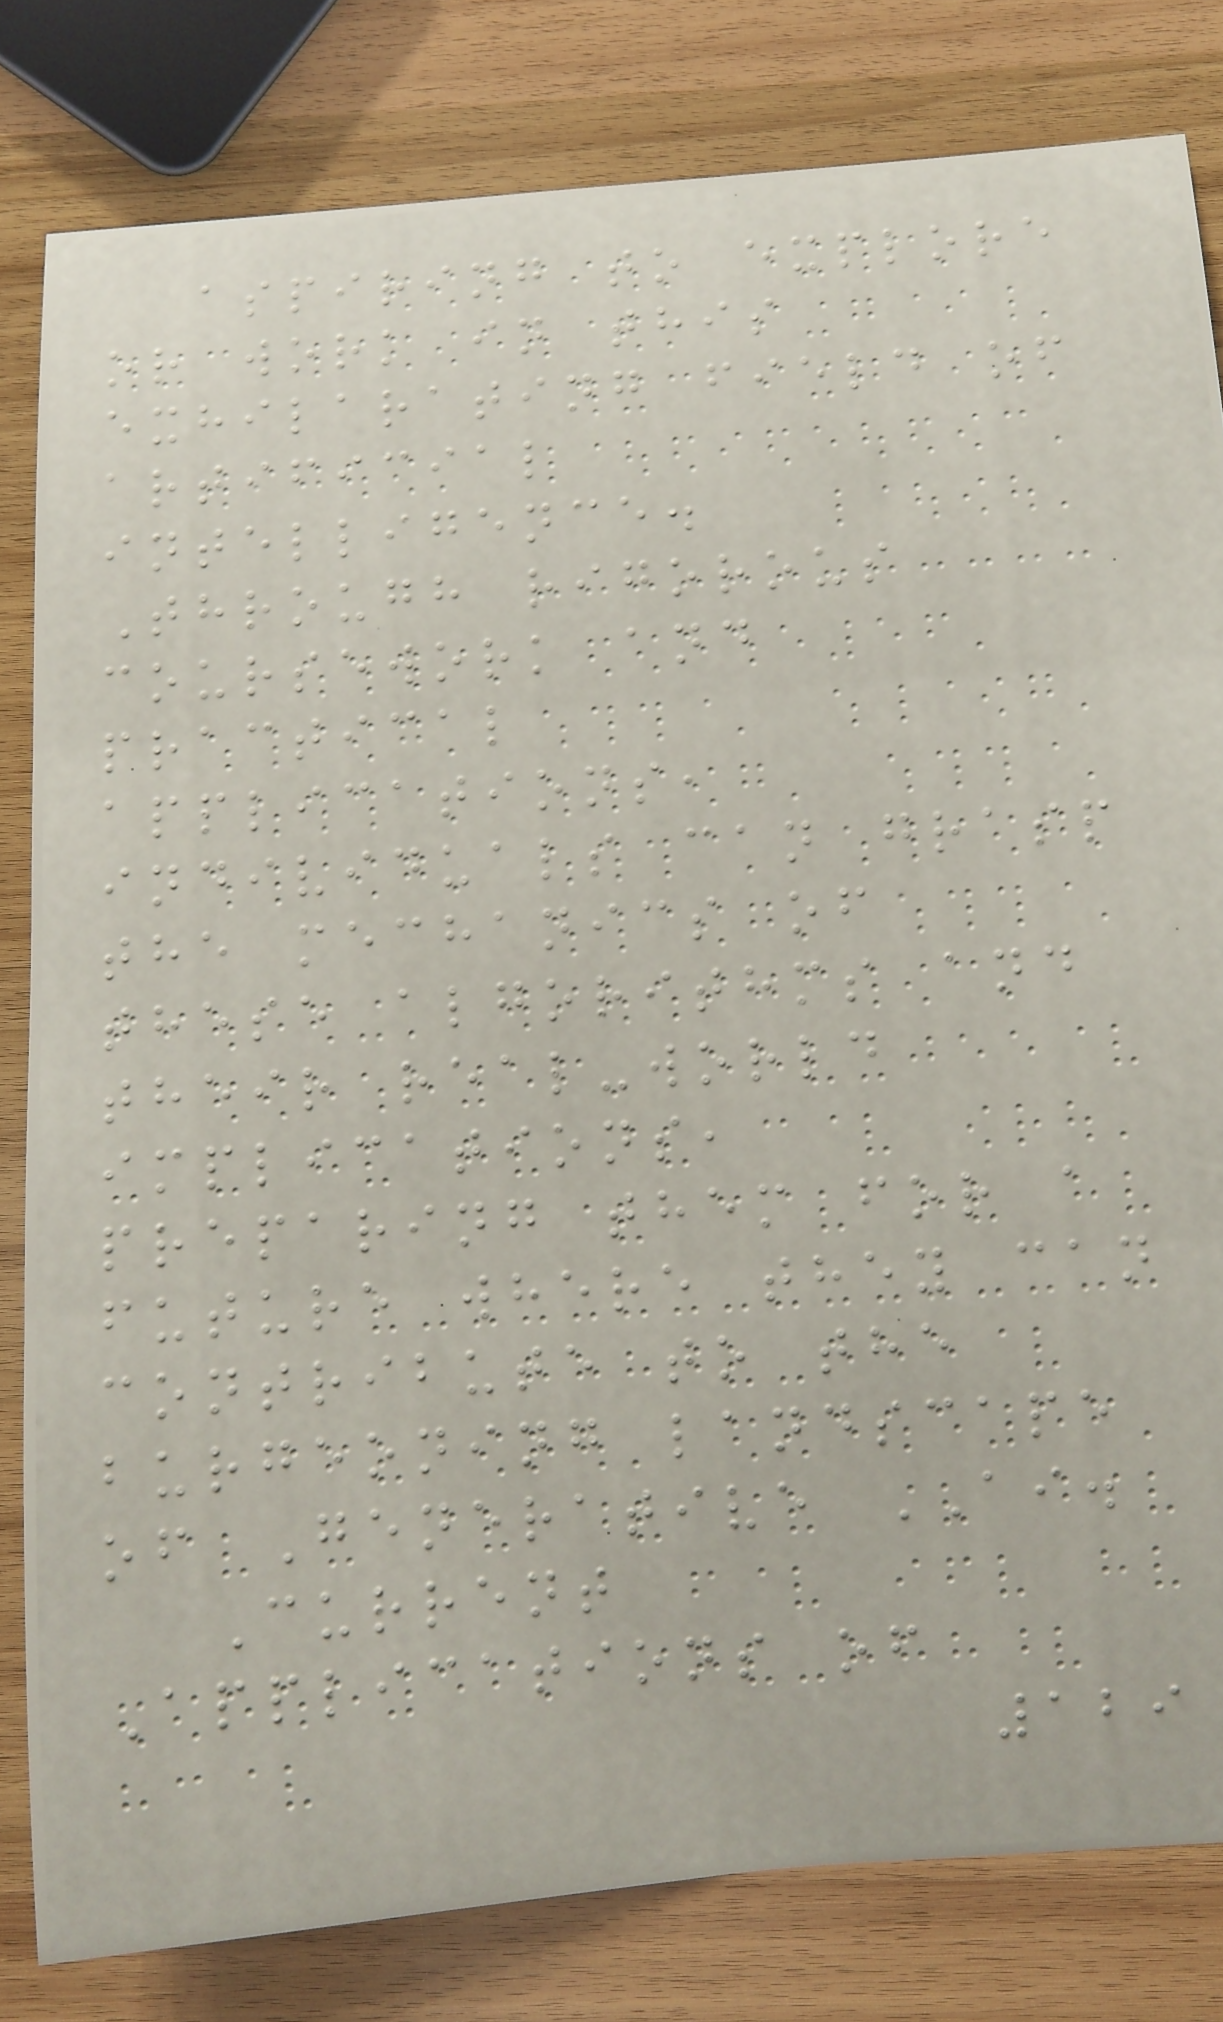aspiring to explore
or work in this
exhilarating field of
artificial
intelligence.
Through rigorous
coursework and
practical
applications,
individuals can grasp
the mechanics of
these algorithms and
their real-world
implications,
preparing them for a
future where they can
contribute to the
burgeoning landscape
of Generative AI.
Current
Applications of
129
